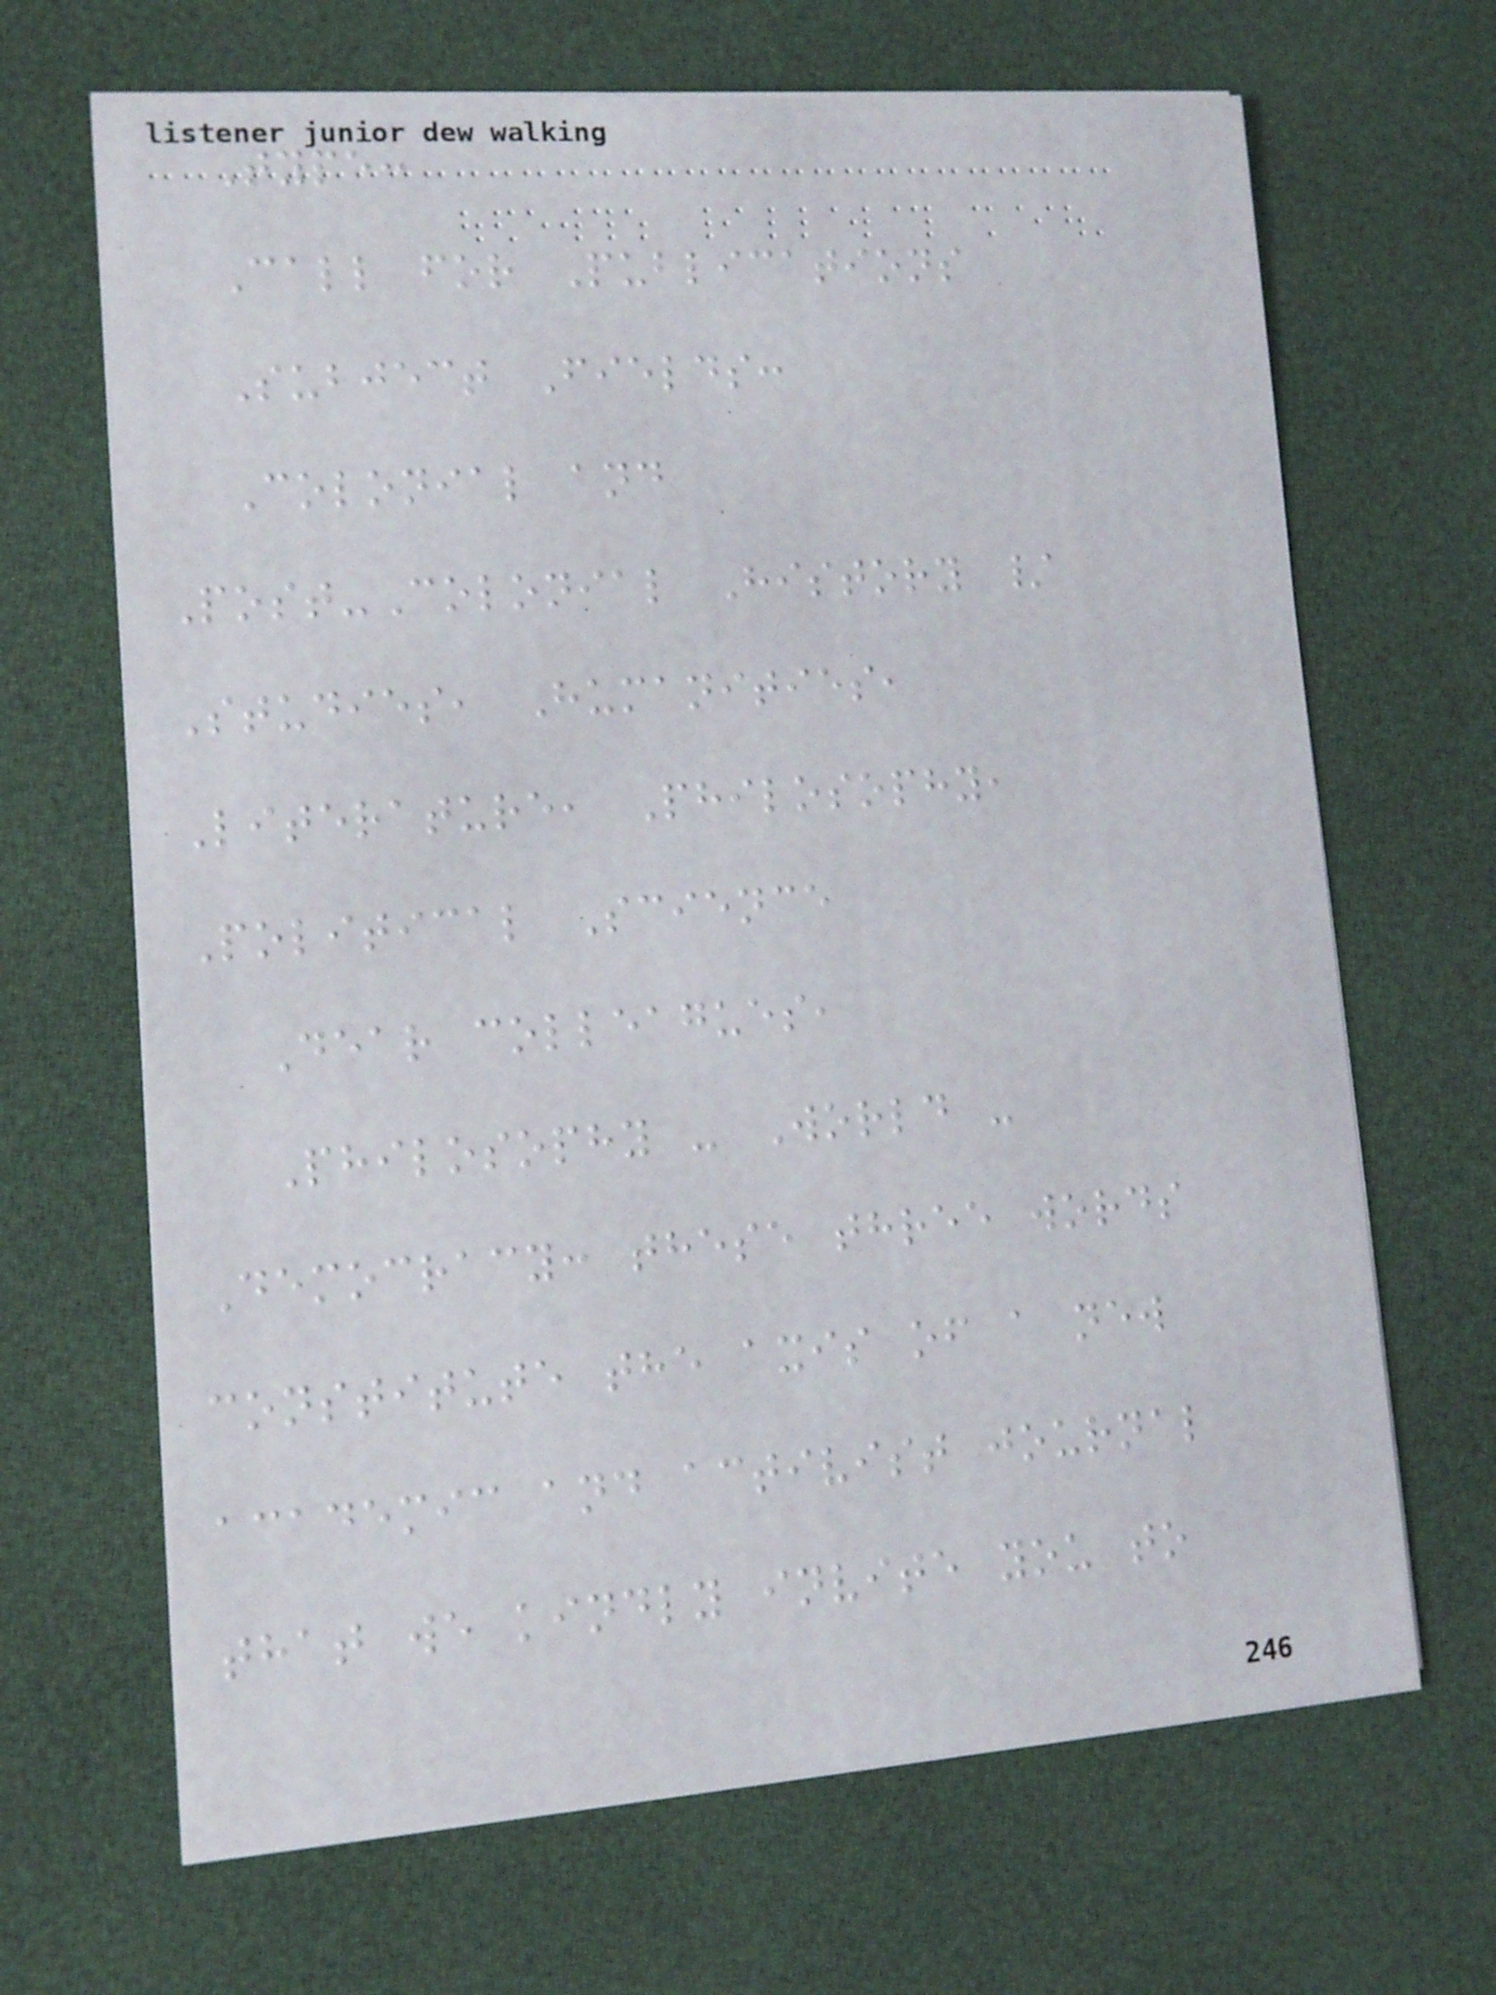Type:
Call for Publications
Subject Fields:
Colonial and
Post-Colonial History /
Studies, Humanities,
Literature, Philosophy,
Political Science
Dear colleagues,
Philosophy - World -
Democracy: these three words
constitute the axis of a new
academic and activist journal
that we kindly invite you to
